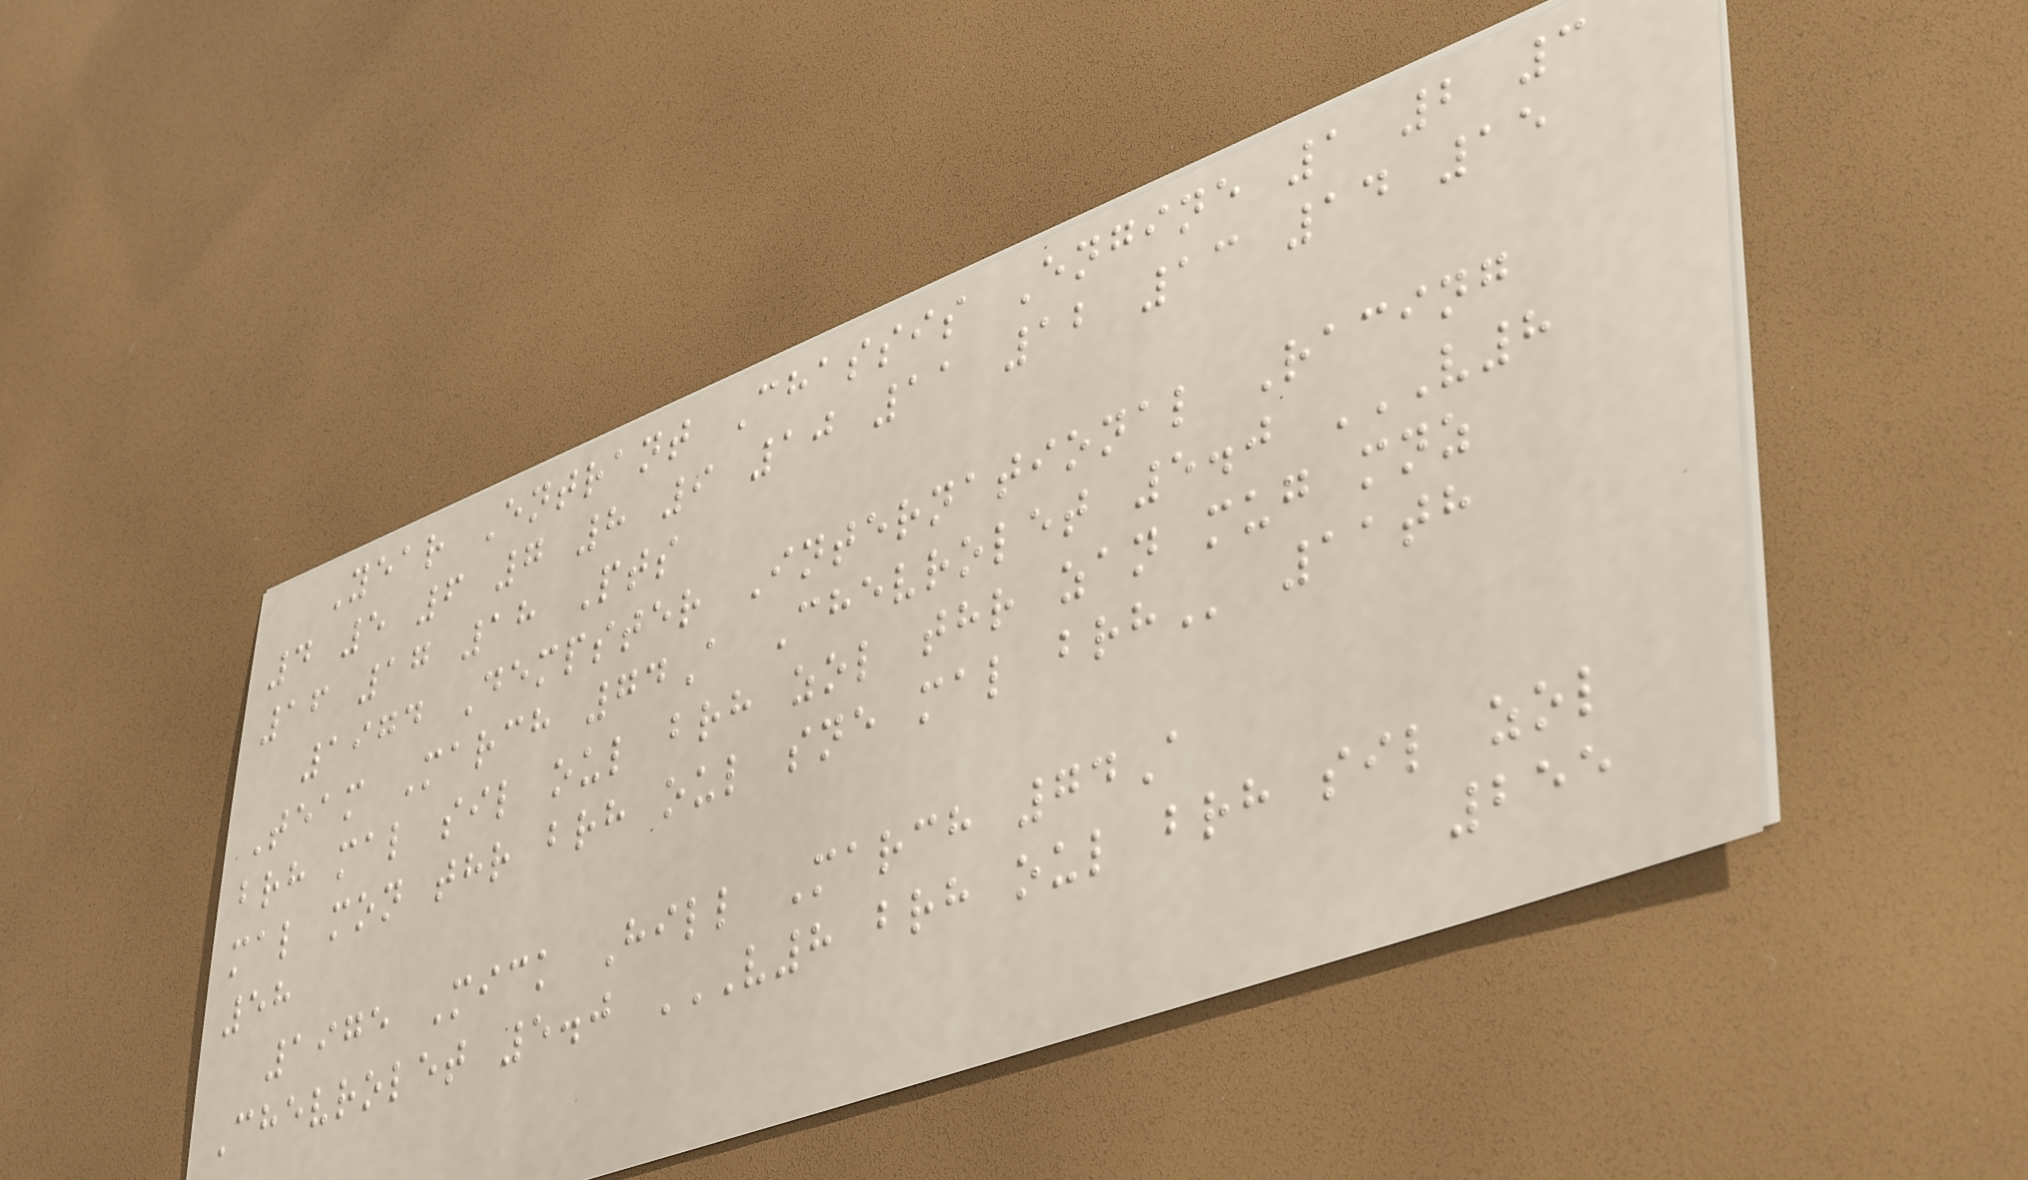Year Entrant Chassis Engine 1 2 3
4 5 6 7 8 9 10 11 12 13 14 15
16 17 18 Pts
1974 Dempster International Racing
Team March 74A Chevrolet 5.0 V8
BRH MAL SIL OUL BRH ZOL THR ZAN MUG MNZ
MAL MON THR BRH OUL SNE MAL BRH 11th
58
1975 Mick Hill March 74A
Chevrolet 5.0 V8 BRH OUL BRH SIL ZOL
255
